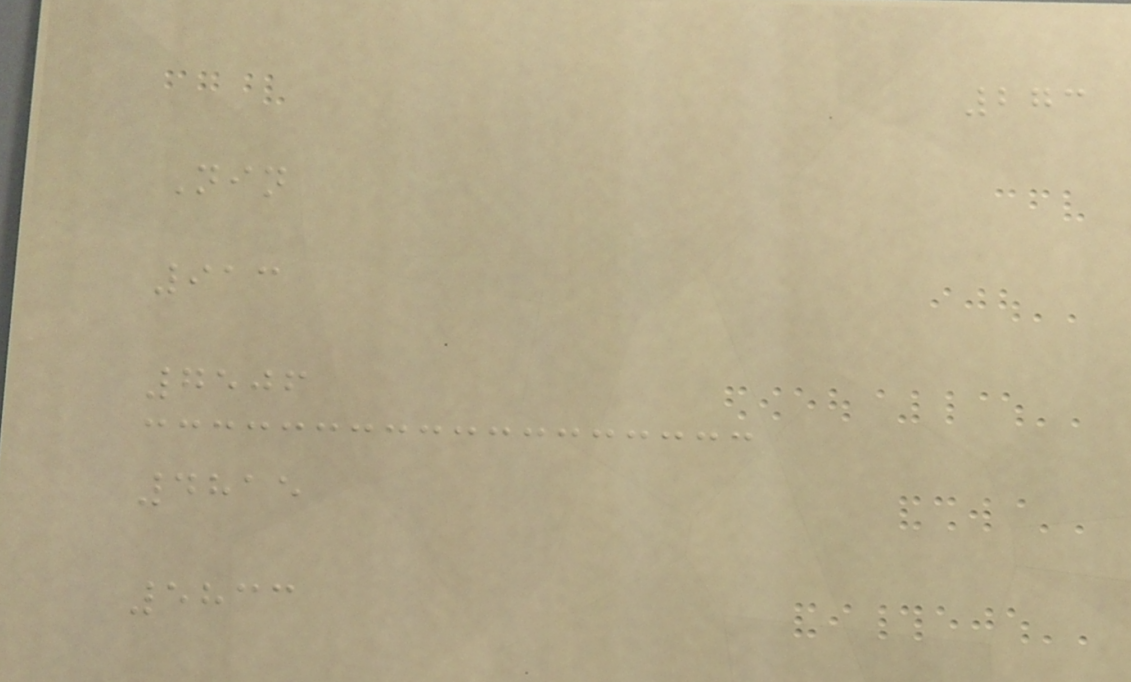273
Nin
913
7506
4815
5833
